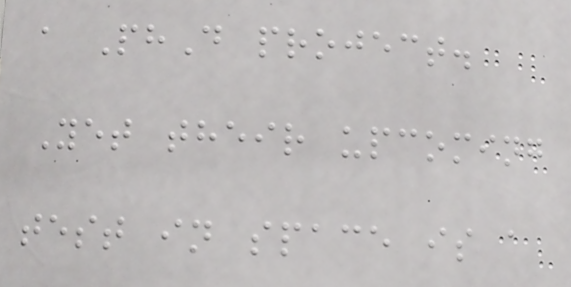a PhD project.
Yet their upcoming
test in space is a
